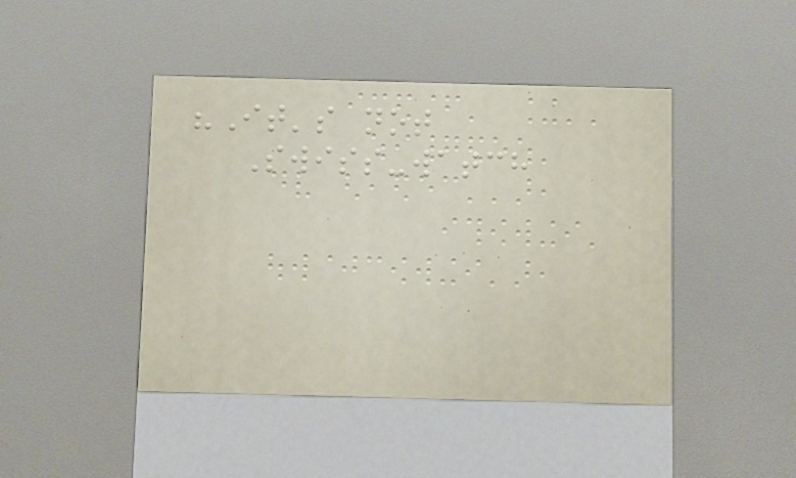"It's not
Swiss-watch
